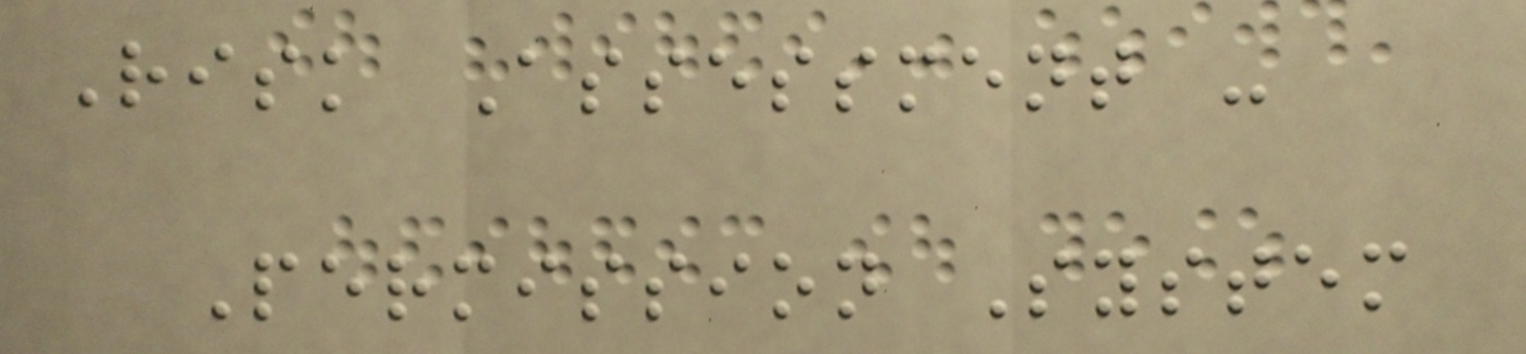Risk Assessment -
Permission System
